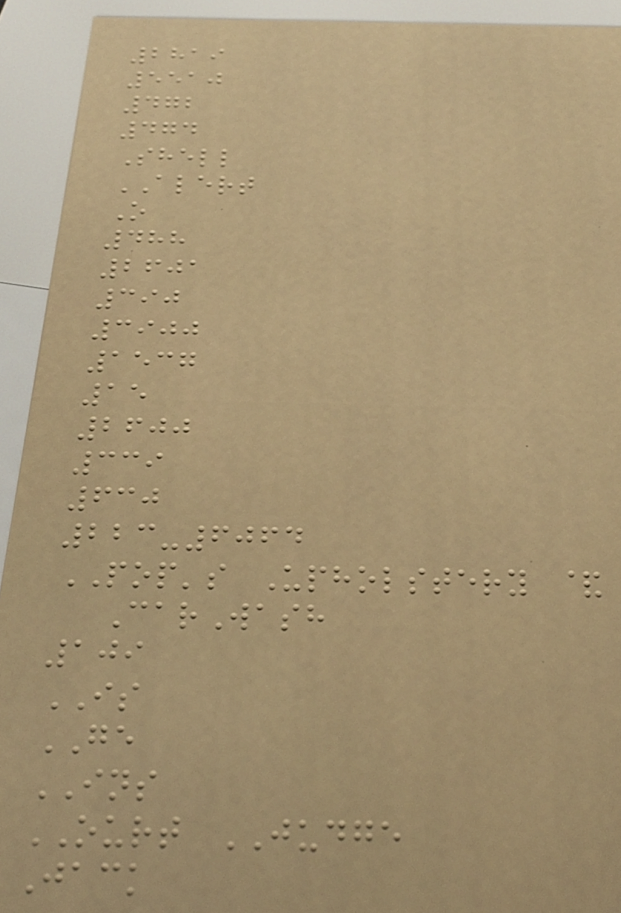2819
5510
472
474
Shell
ALERT
O
488
2601
390
3900
1537
15
2600
339
630
223-6064
POP's Upholstery &
CarWash
109
IS
GE
INS
OURT JUDGE
Jack
